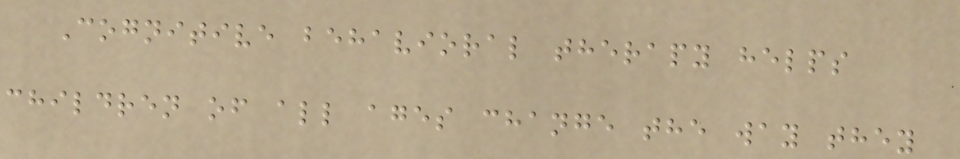Cognitive behavioral therapy helps
children of all ages change the way they
